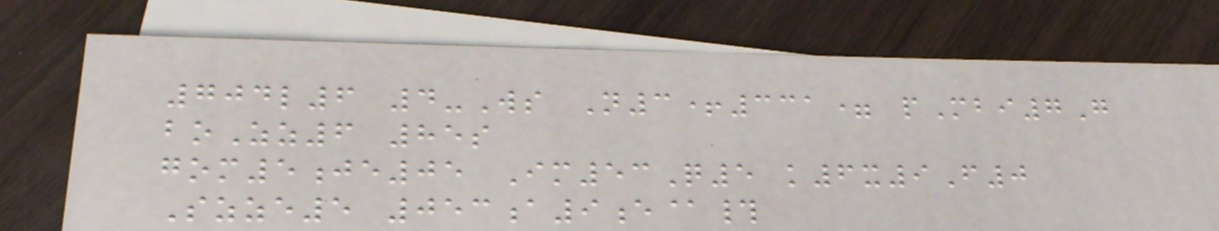704l6 4-Ws N3+331= pMbi7G
boZz6 85s
gom5je05 Im53Q5 k6x9F0
Szze5 053a9e@#
